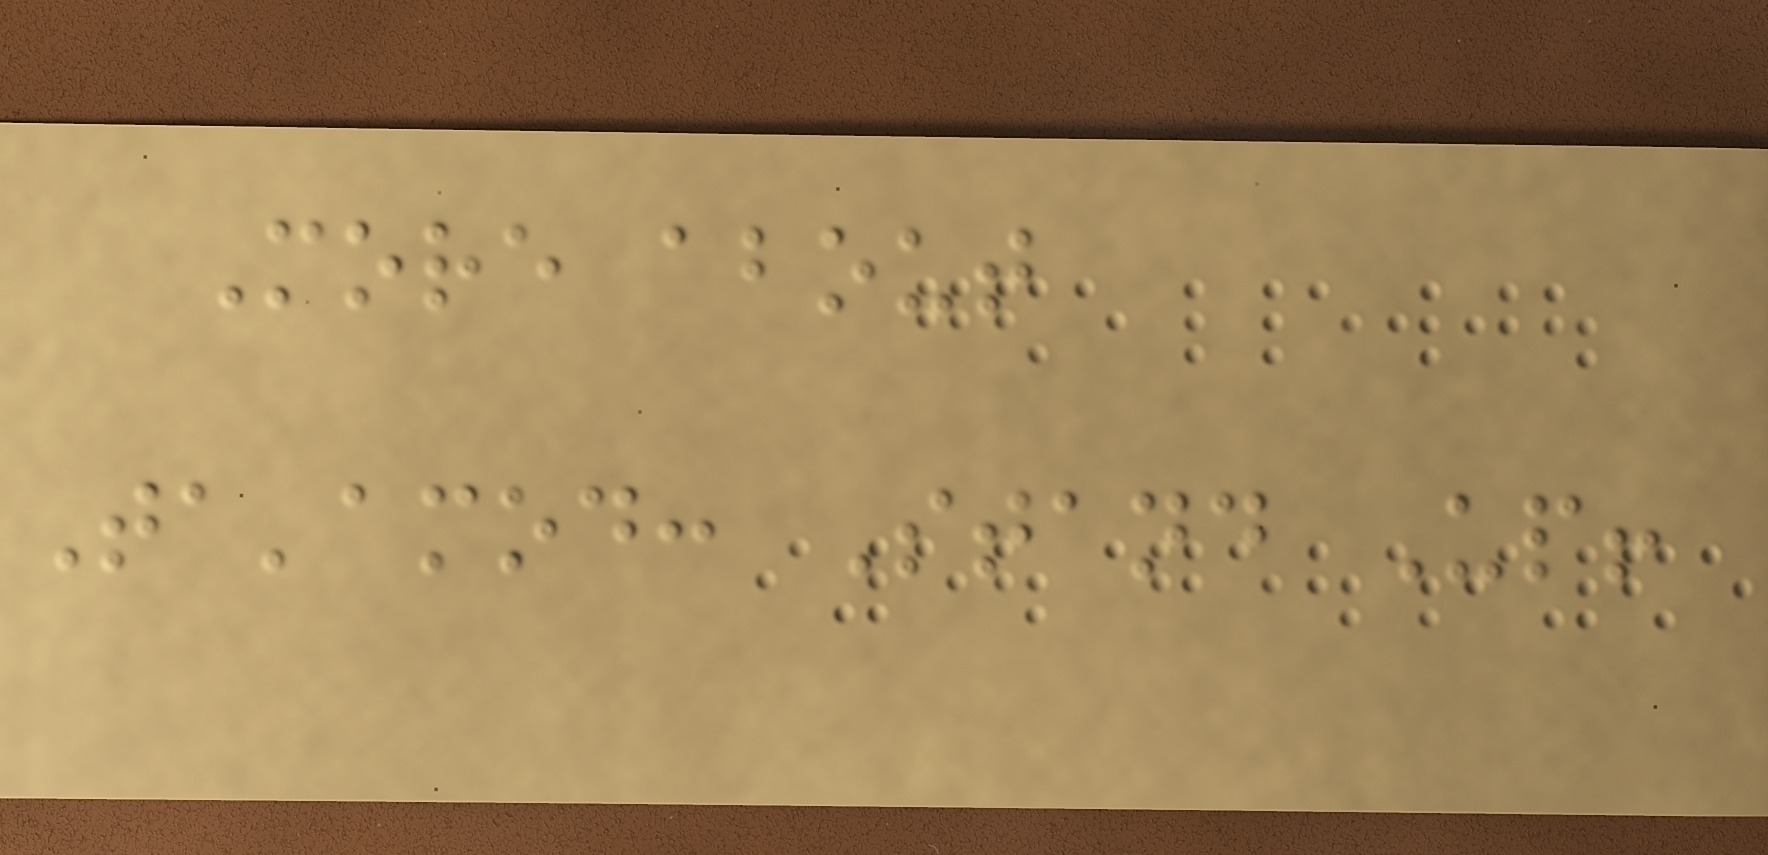More about
Ta'amod: Stand Up!
